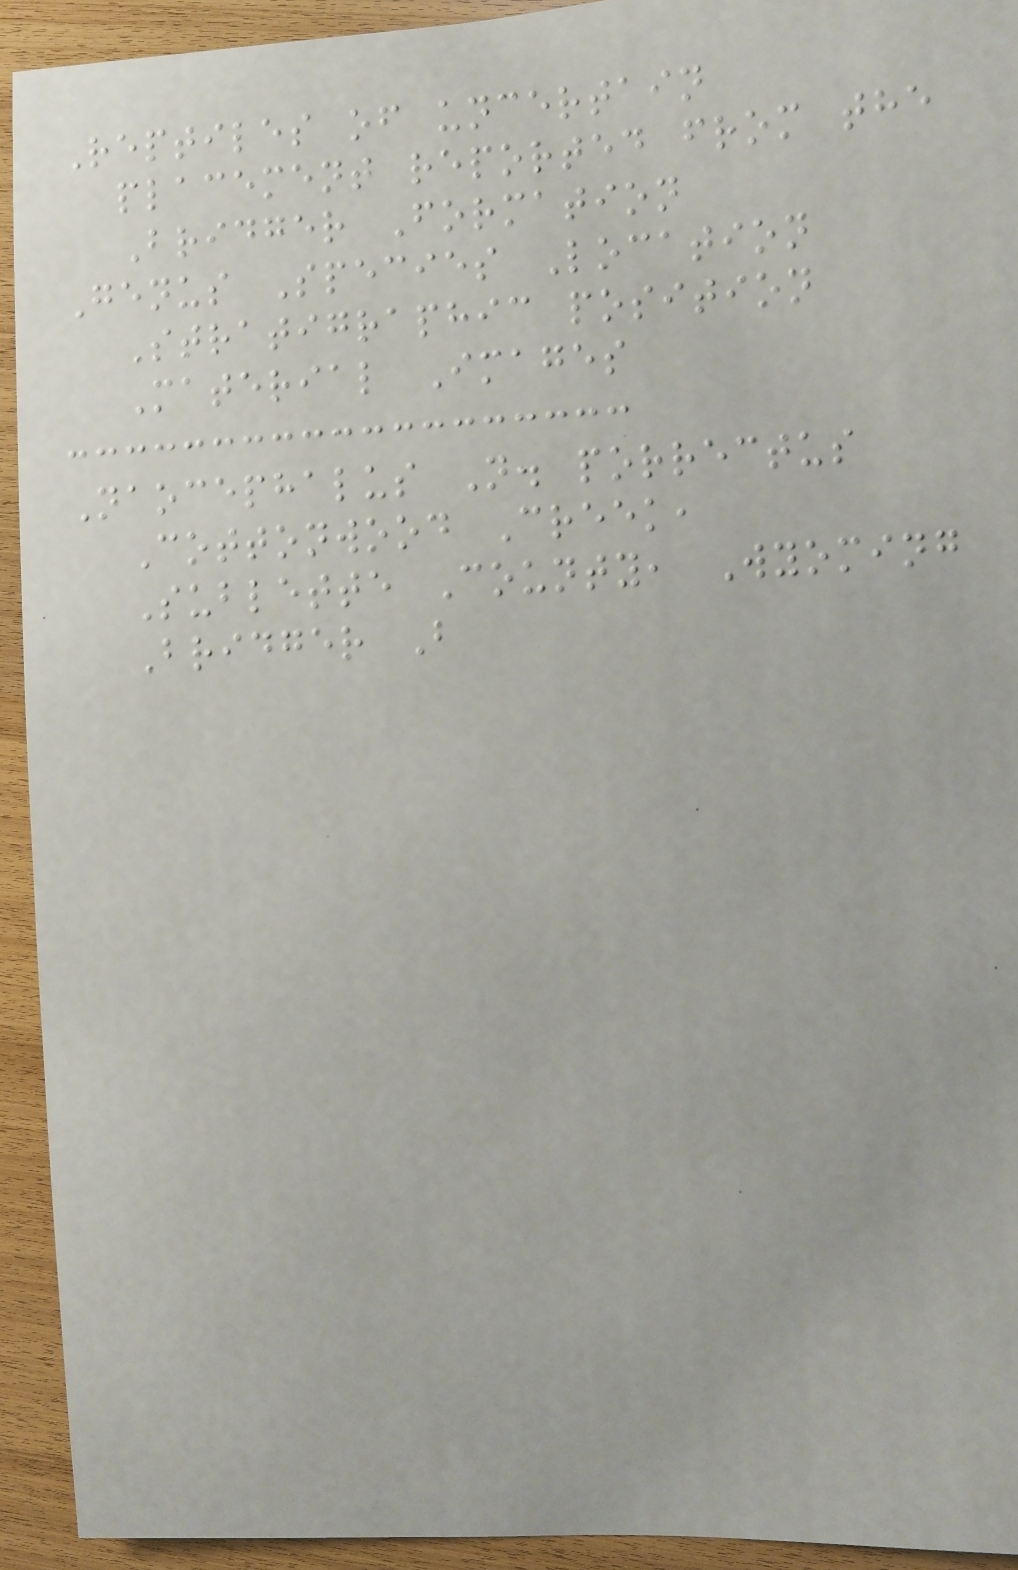Reptiles of uncertain
placement reported from the
Bridger Formation
Genus Species Location
Stratigraphic position
Material Images
Naocephalus N. porrectus
Cottonwood Creek,
Sublette County, Wyoming
Bridger B
